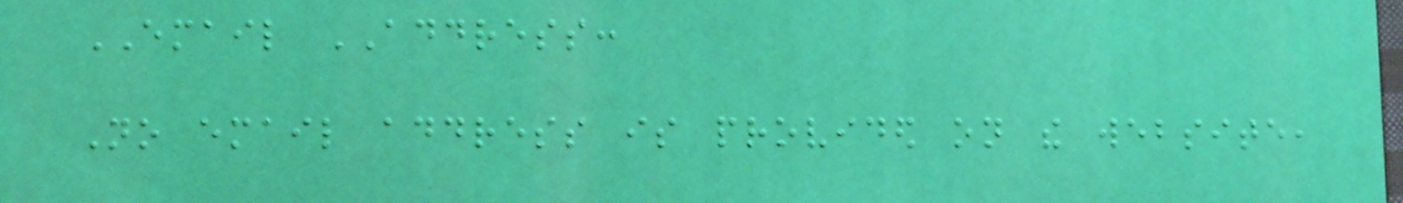EMAIL ADDRESS:
No email address is provided on the website,
